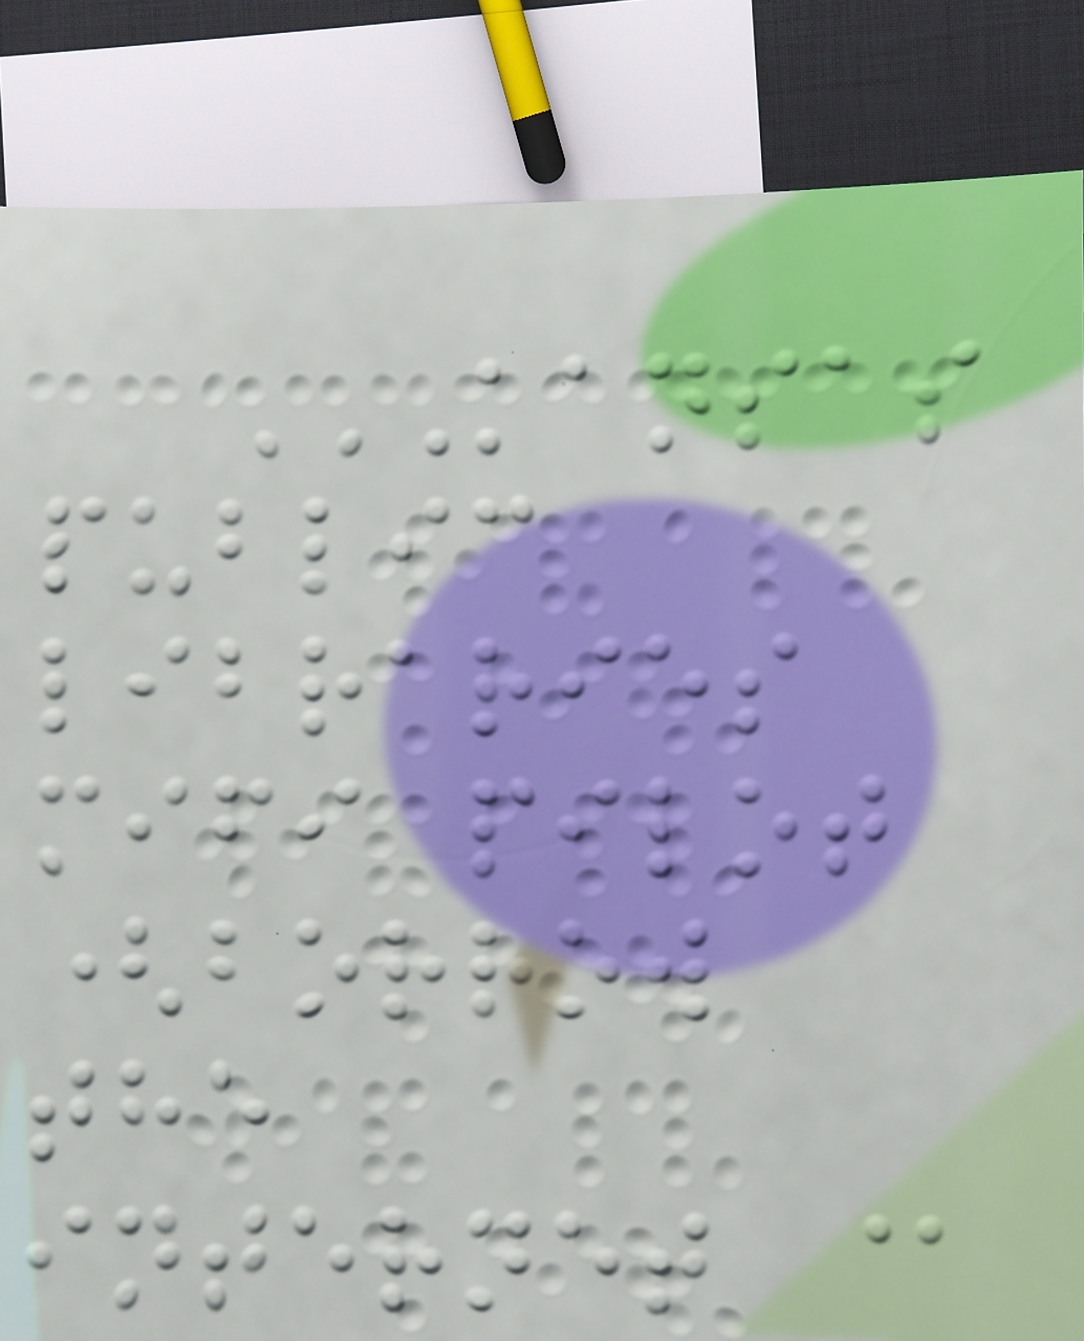KANSAS
PUBLIC
LIBRARIES
MIFI PILOT
(BORROW
THE
INTERNET @
